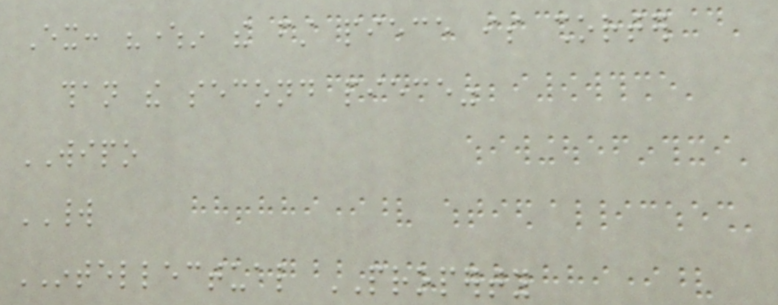Ex: "wherein the first piece is shorter
than the second piece"
WIPO
WORLD
INTELLECTUAL PROPERTY
